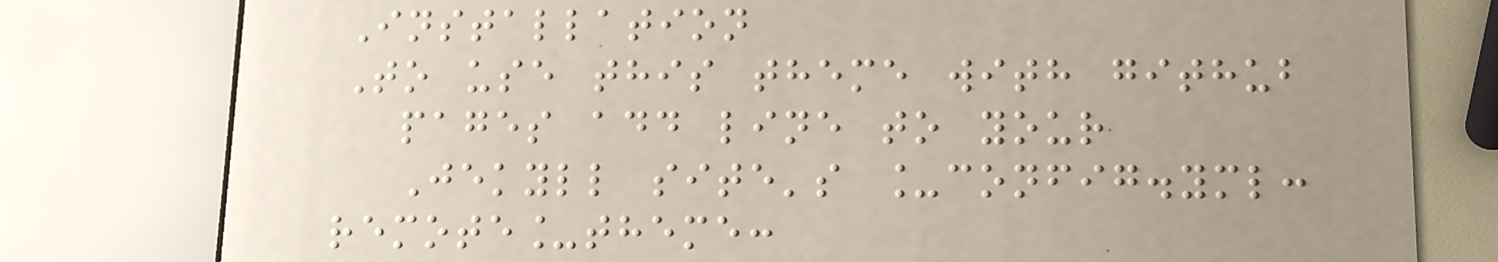Installation
To use this theme with github
pages add line to your
Jekyll site's _config.yml:
remote_theme:
